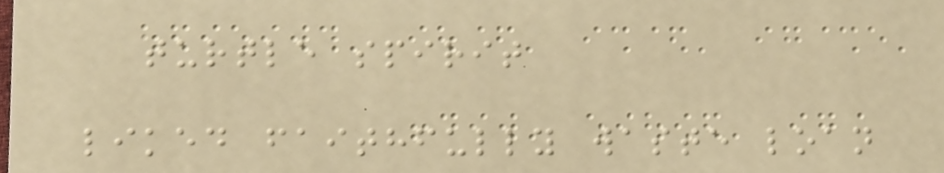turtle spirit
liked faithfully waste loan
